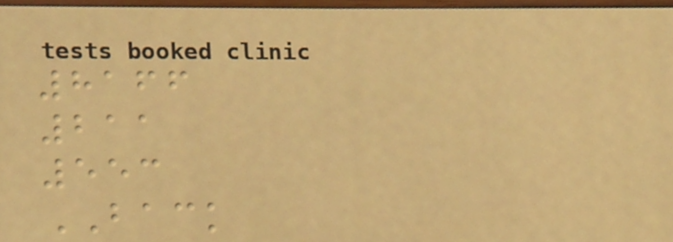8166
211
553
BACK
